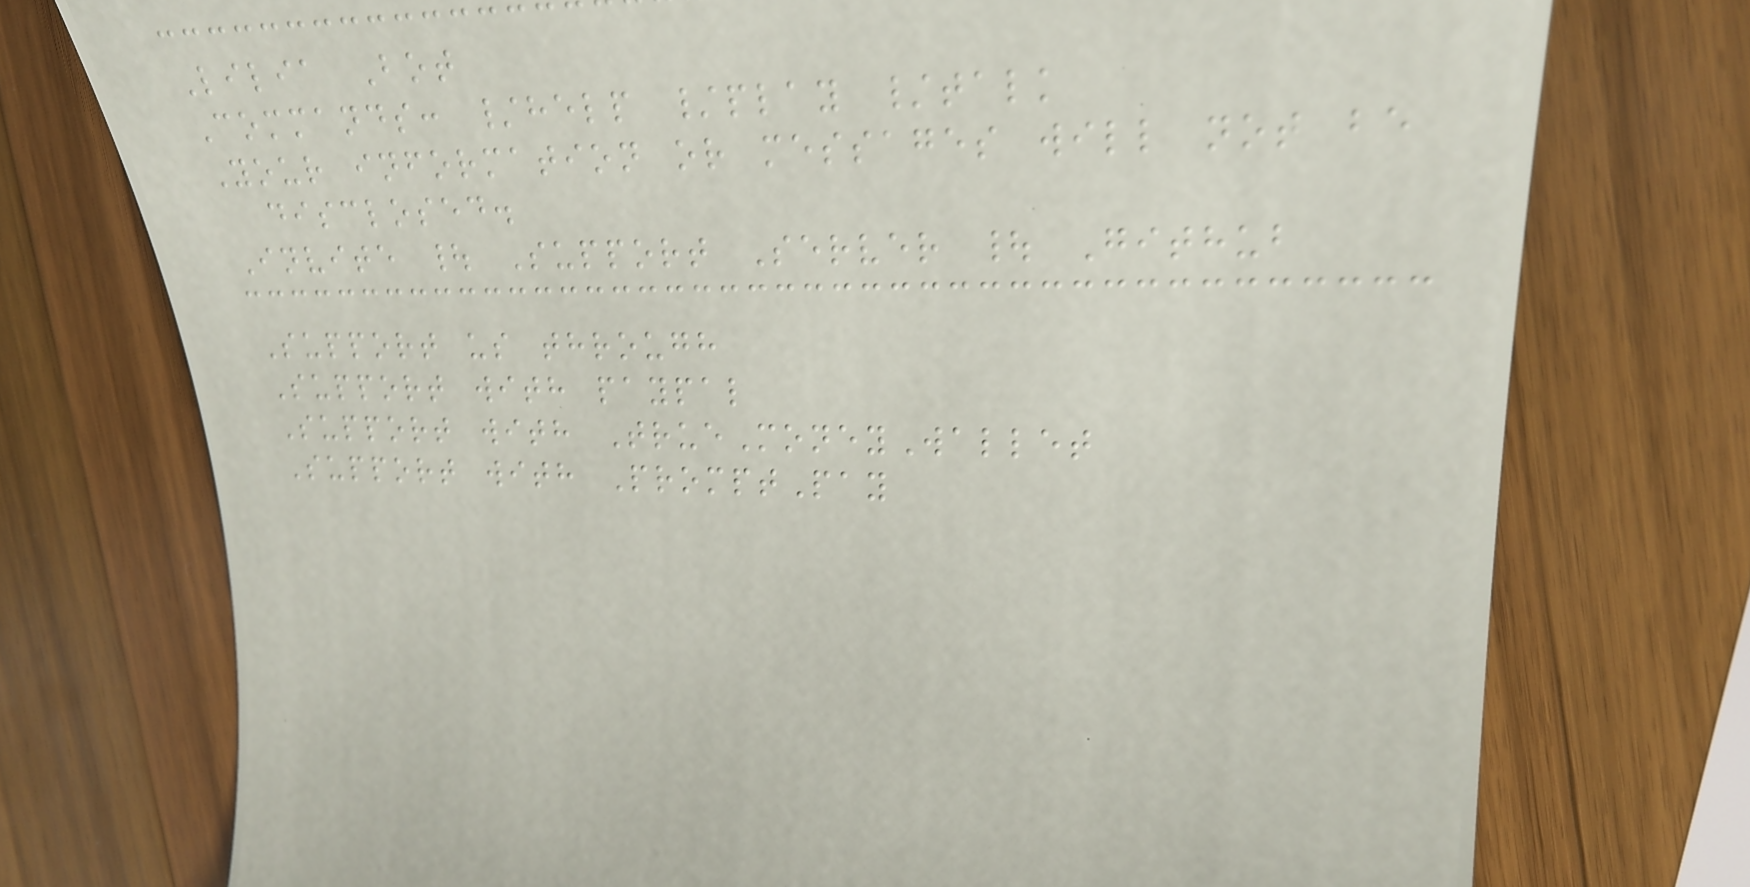Lilia Bot
Commands: /help /play /talk
Your information or messages will not be
disclosed.
Invite | Support Server | Github
Support us through
Support with paypal
Support with TrueMoneyWallet
Support with PromptPay
